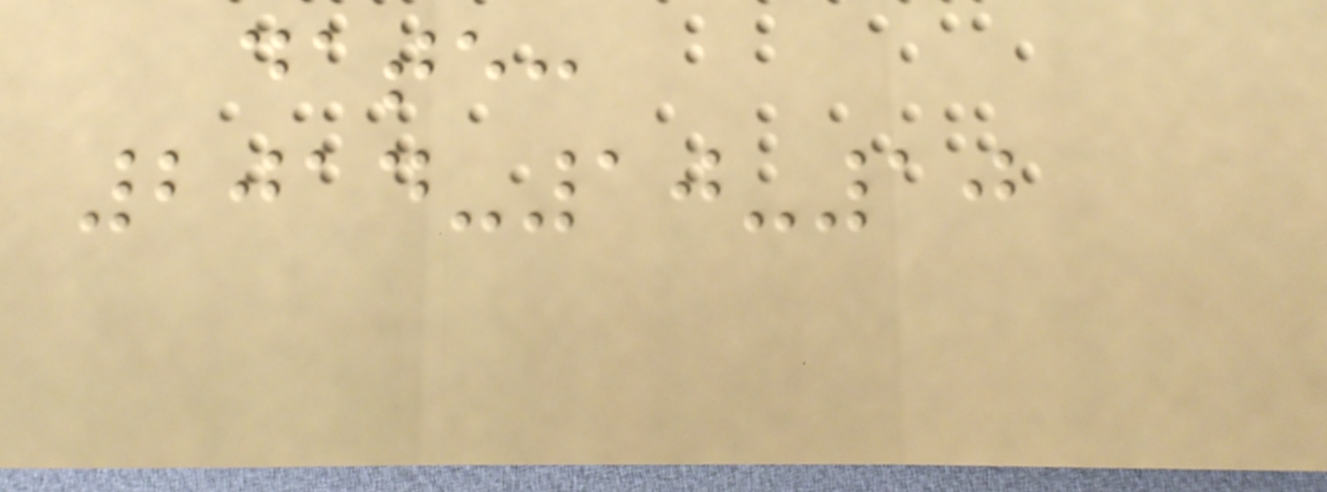date:
2014-10-10
